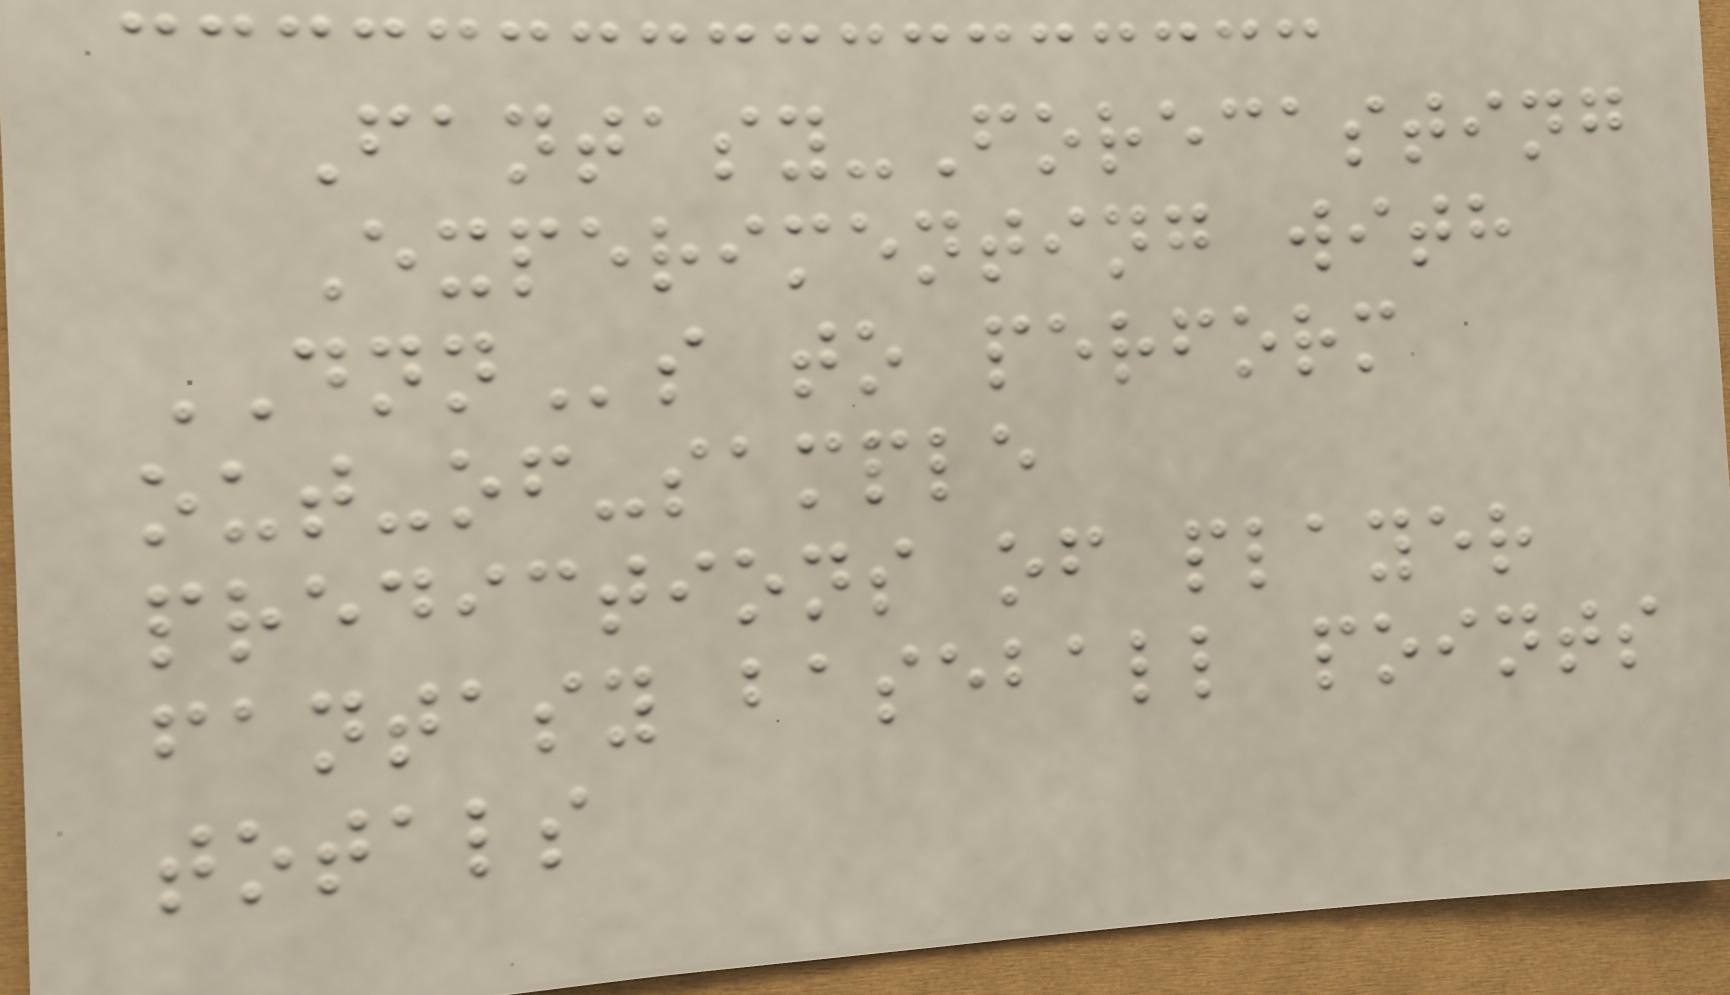Fantasy-Forecasting
Experimenting with
DNNs to perform
out-of-sample
predictions of player
fantasy baseball points
totals
